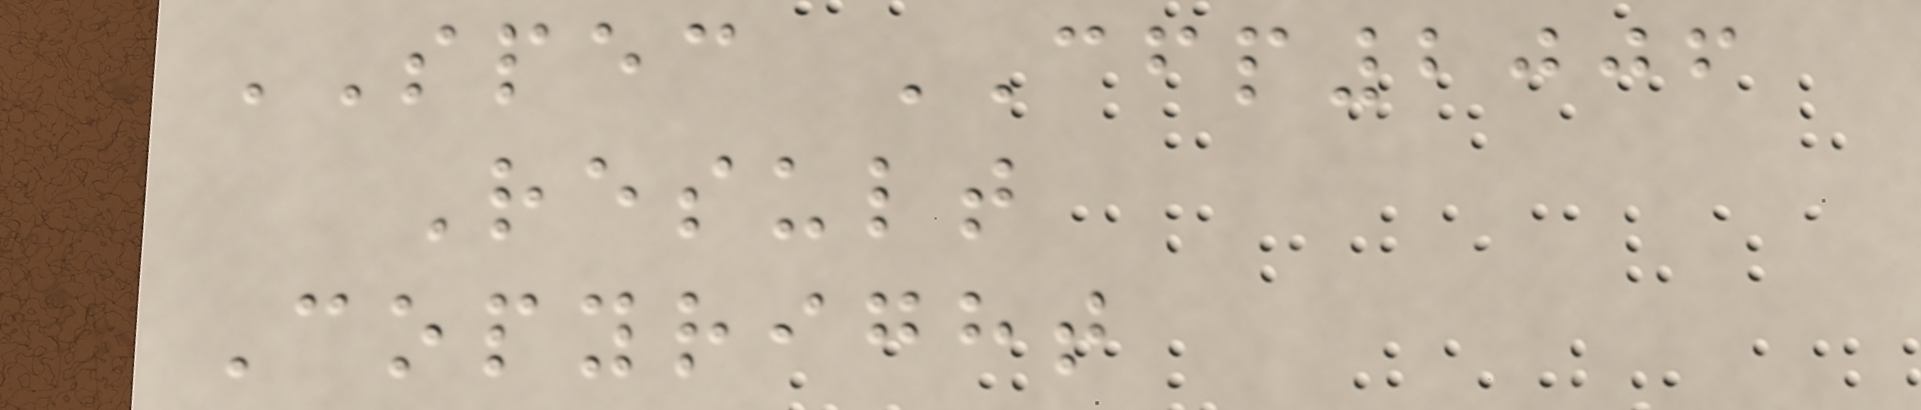SPEC CFP2006
Result
Copyright
